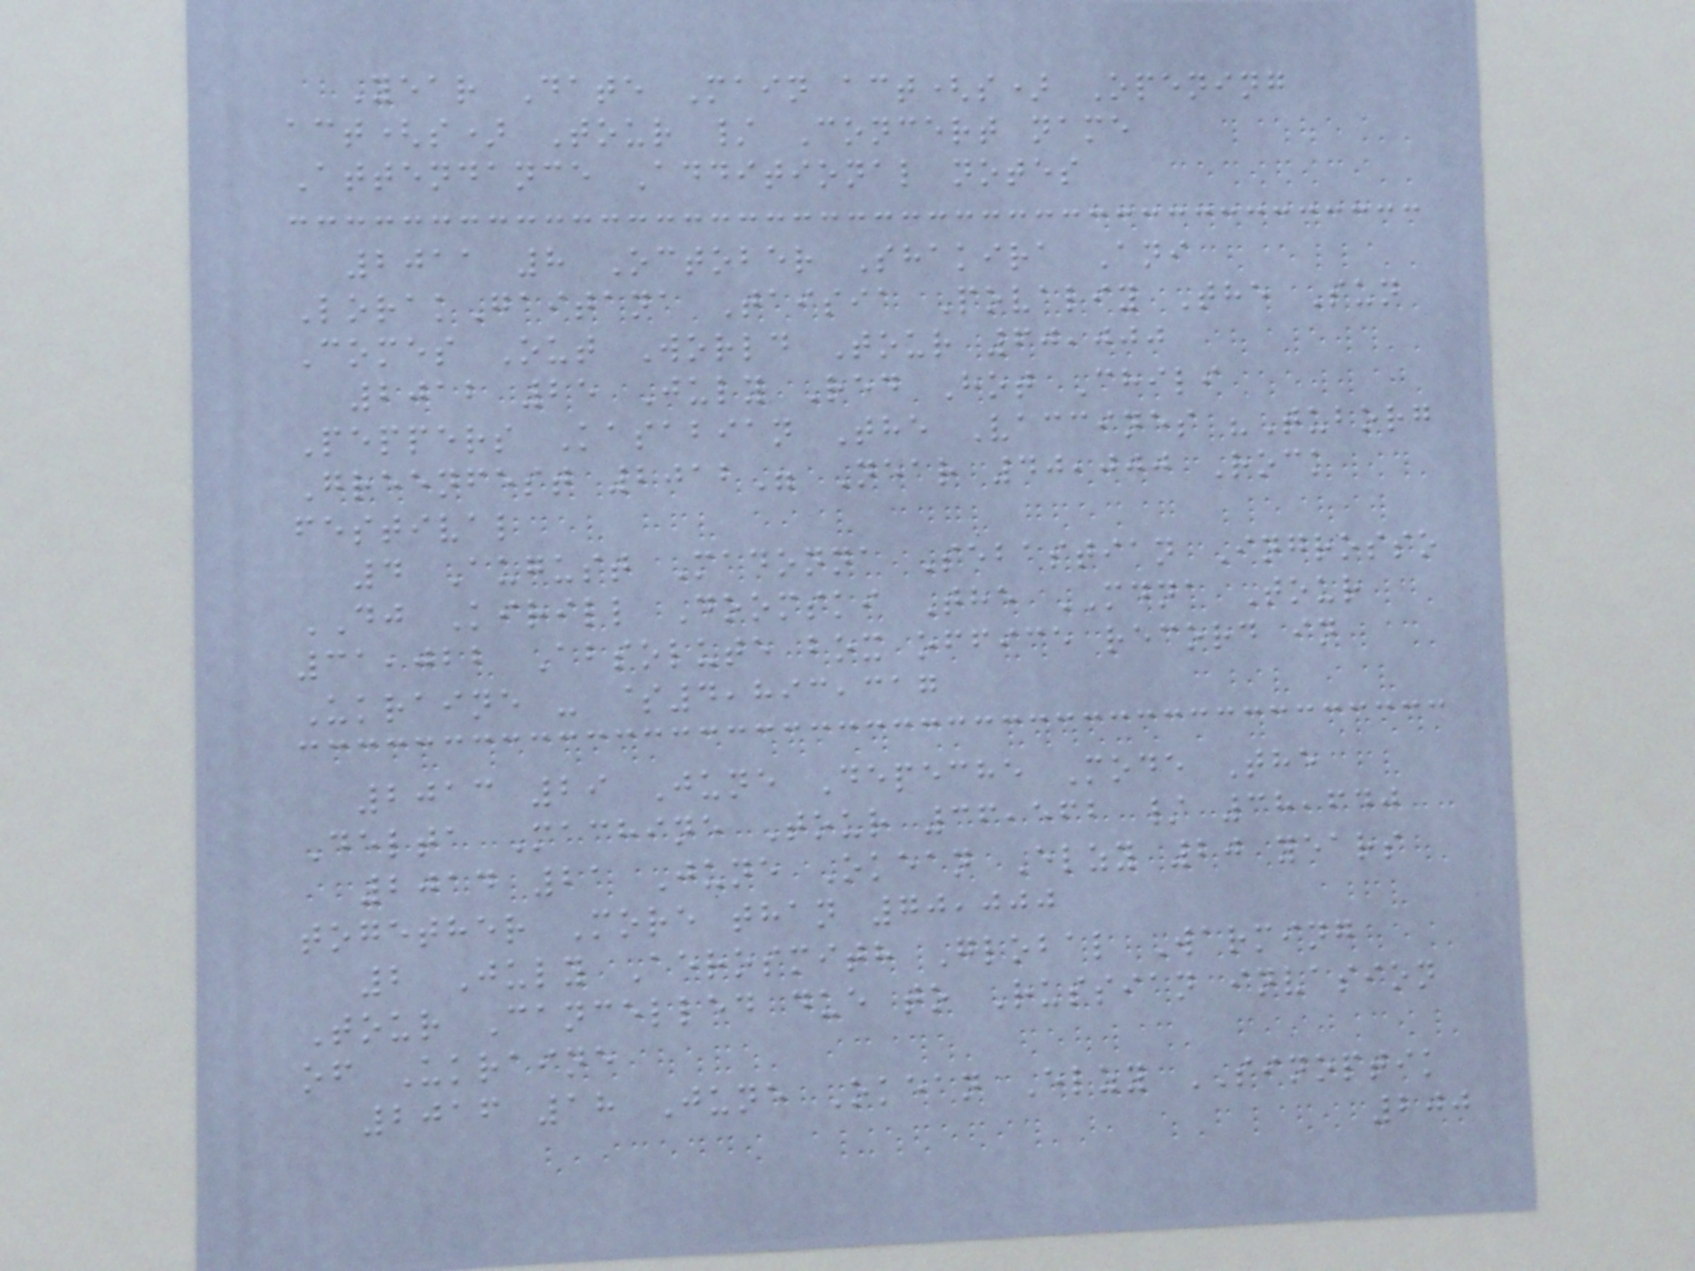Year Date Main act(s) Opening
act(s) Tour / Concert name
Attendance Additional notes
2011 8 October Shakira Ani
LorakGaitana Taisia Povaliy The Sun
Comes Out World Tour 60,000
2012 25 July Red Hot Chili
Peppers Kasabian The Vaccines "Tuborg
Greenfest 2012" Near 40,000 Rock
festival
4 August Madonna Sebastian Ingrosso
DJ Kirill Doomski The MDNA Tour
31,022 Absolute box office record in
Ukraine - $4,893,317
2013 29 June Depeche Mode The
Delta Machine Tour 36,562 / 38,640
2014 21 June Okean Elzy 20 years
together More than 70,000
2 July Aerosmith Global Warming
Tour Cancelled due to Russian invasion
of Ukraine
2016 18 June Okean Elzy SINOPTIK
200
